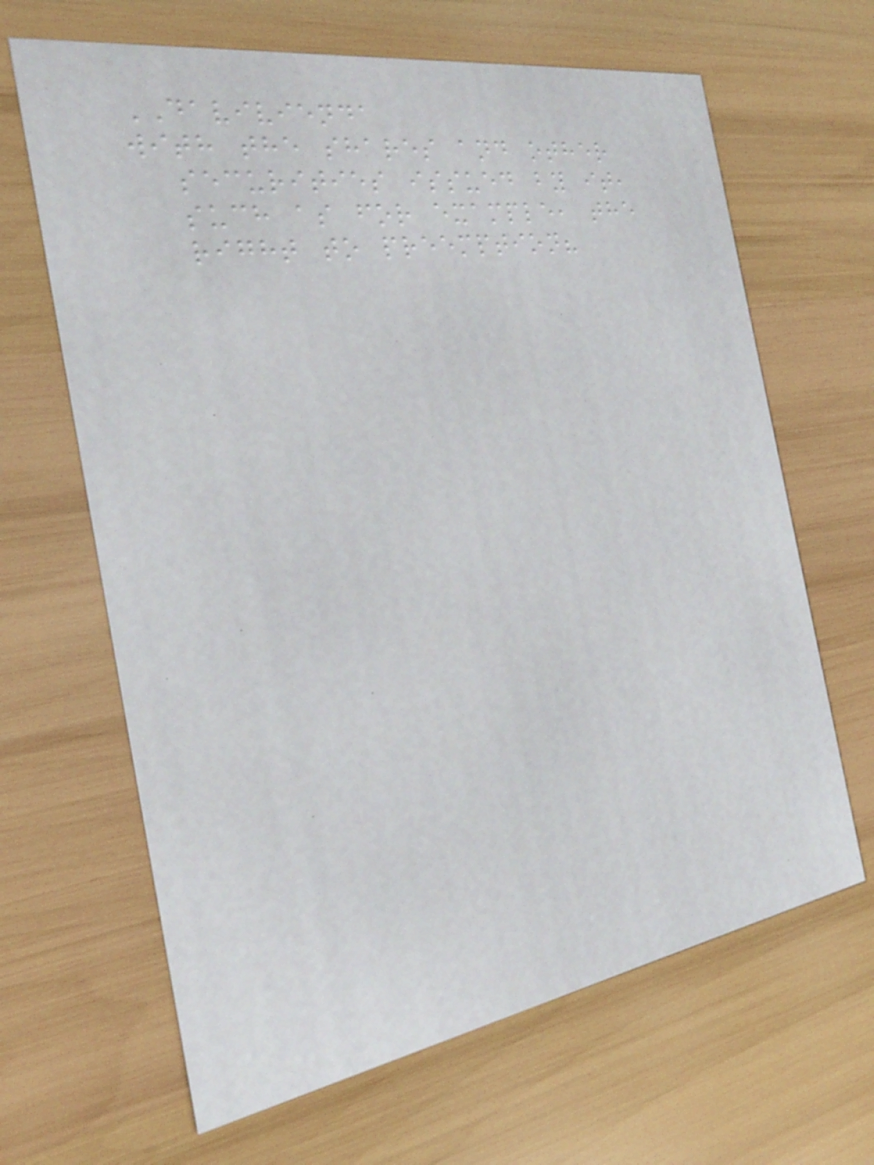DAVIVIENDA
with the shares and other
securities issued by it,
such as for example, the
right to preemption?
